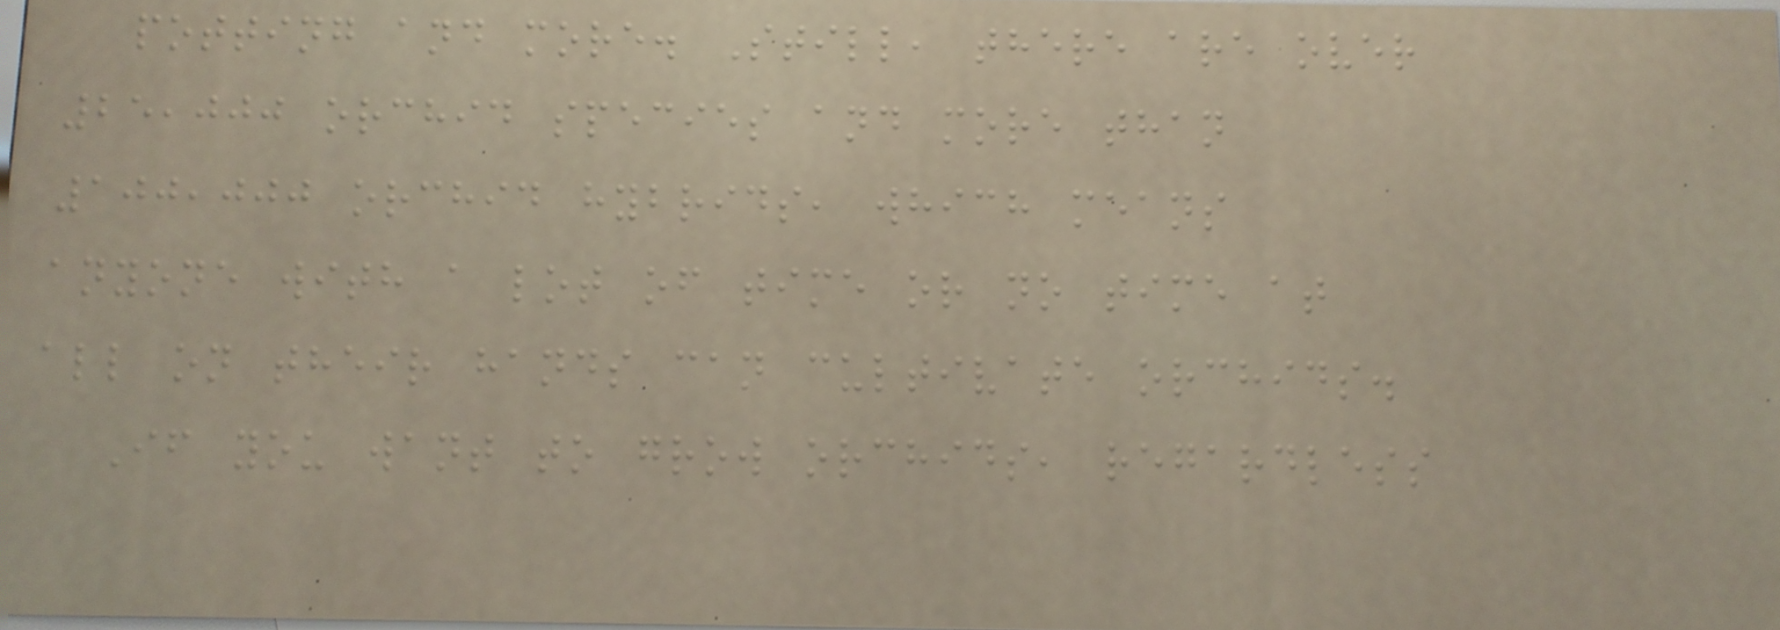potting and more. Still, there are over
25,000 orchid species and more than
100,000 orchid hybrids, which means
anyone with a lot of time or no time at
all on their hands can cultivate orchids.
If you want to grow orchids, regardless
